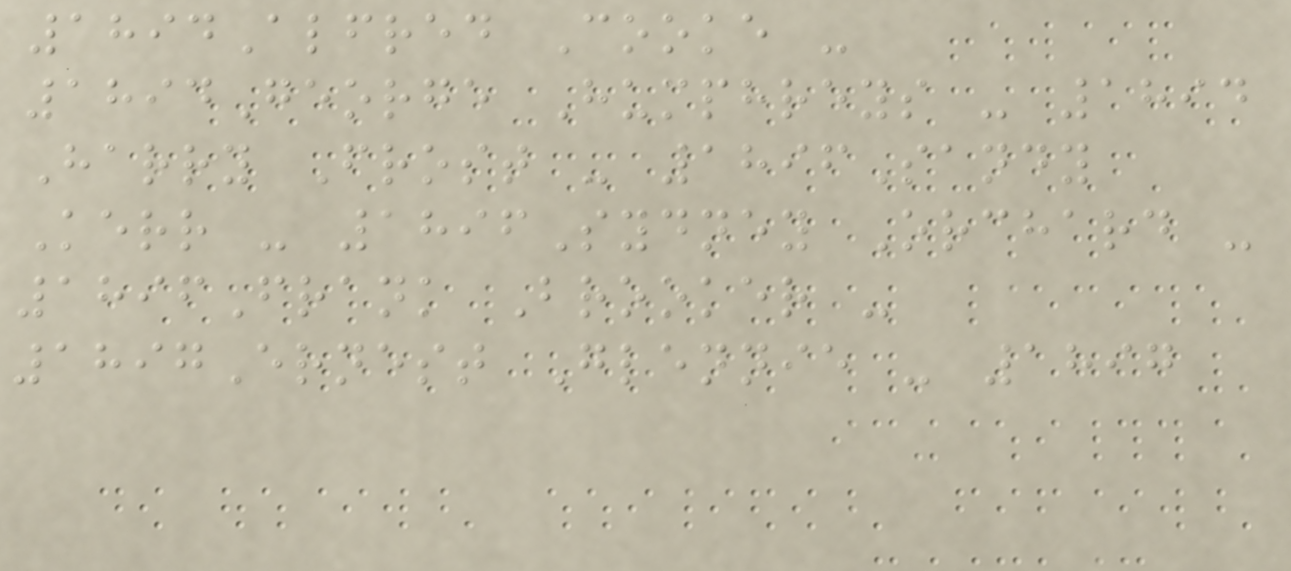1894Alfred Cooke -
1894George Humphreys - 1894
Harry Frost - 1896Sandy
Kerr - 1896Sydney Orchard -
1896Frank Brooker -
1897Ernest Glennie - 1897
